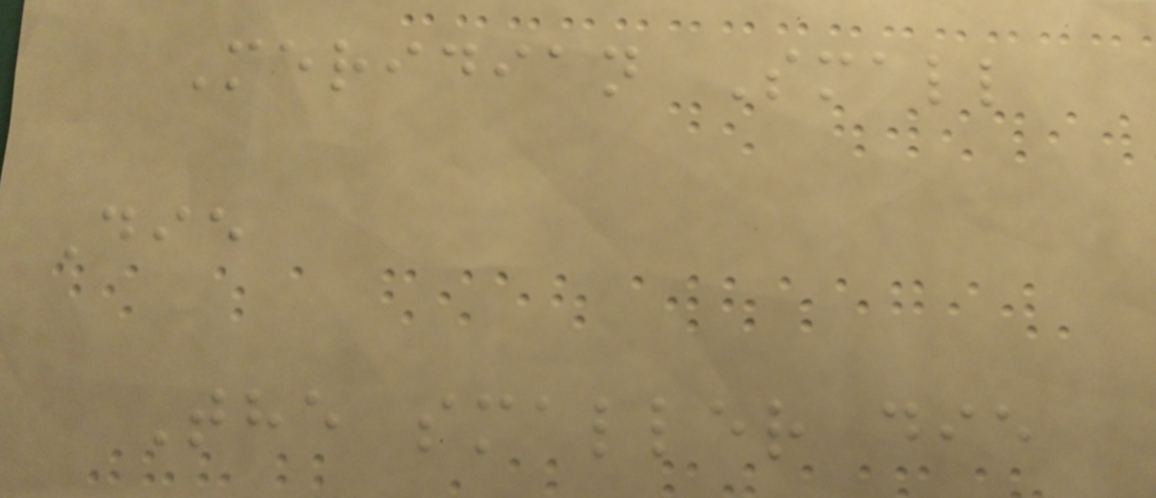Meridian Small
Die
The smaller die
